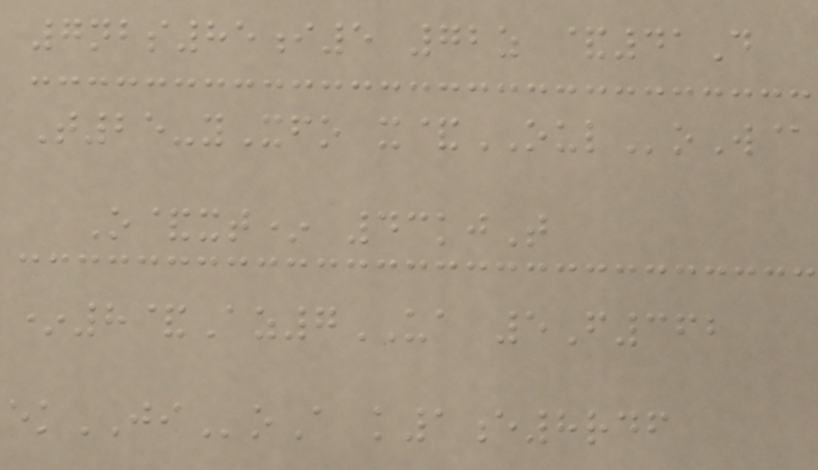7nbs85i5 72z &41D
T25-yXfo x&OULoW@
O&xt* 43kjT
*8&Az7UA 5F362
ekJIoA k1e8rdf
